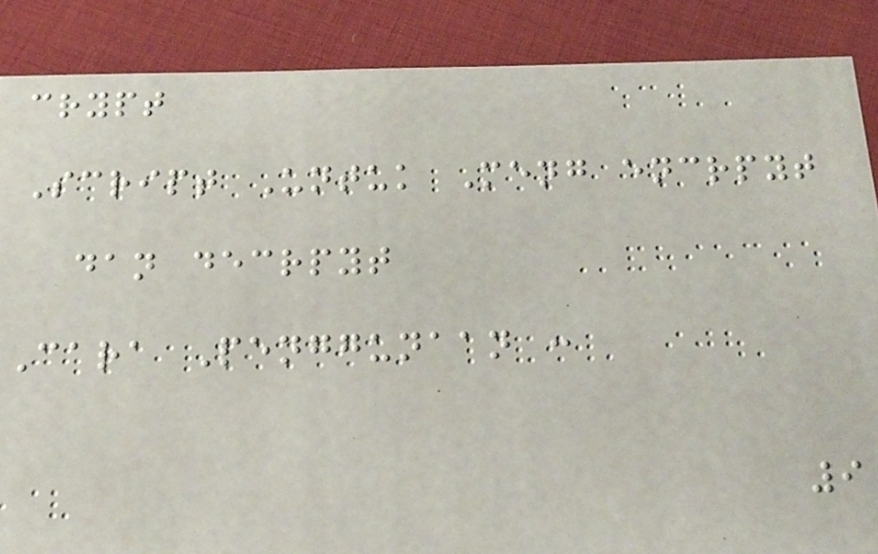crypt
Script Untuk Meng encrpyt
dan decrpyt
Cara Penggunaan :
9
